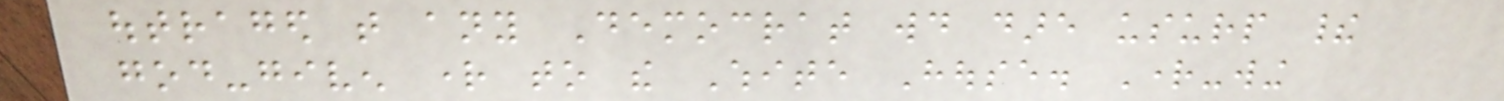outraged that any Democrat would dare usurp their
god-given right to the White House. Right-wing
